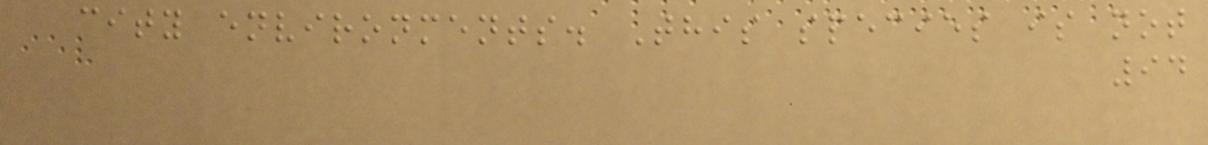city environments. This species is not
94
